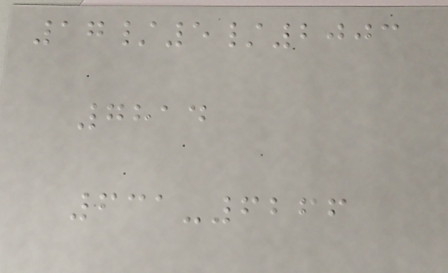17/5/2003
7814
631-6266
